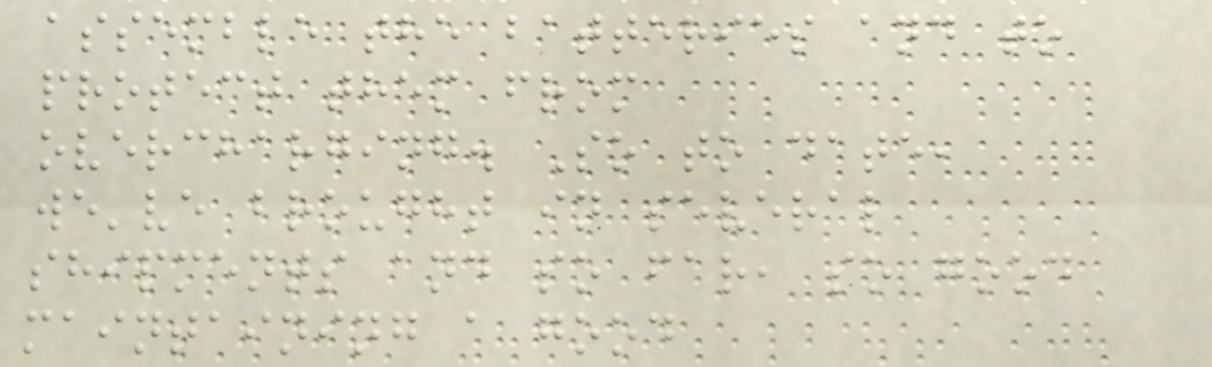assemble the batteries and to
protect them from
overcharging. So to date,
we've brought in several
shipments and so far, so good
maintaining a good
